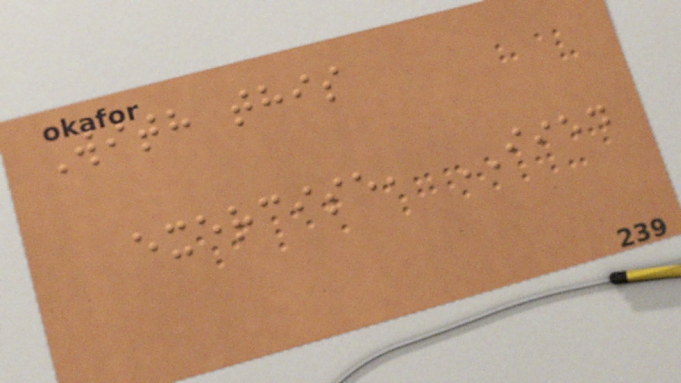With this
exercise, IIED
